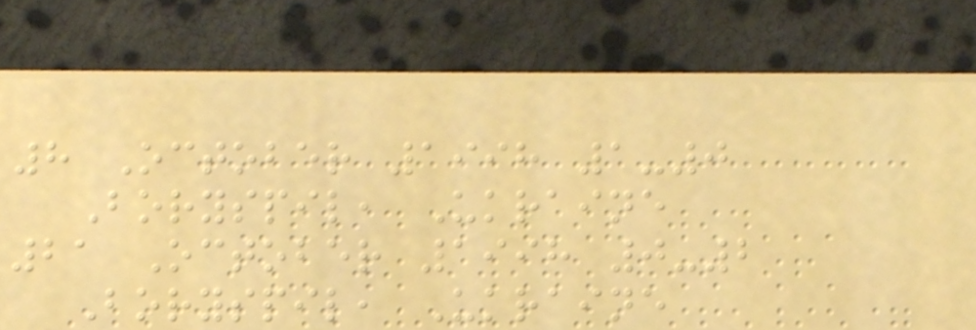8 October 1998 1-0
Boryspil, Ukraine
21 October 1998 0-2
Boryspil, Ukraine
